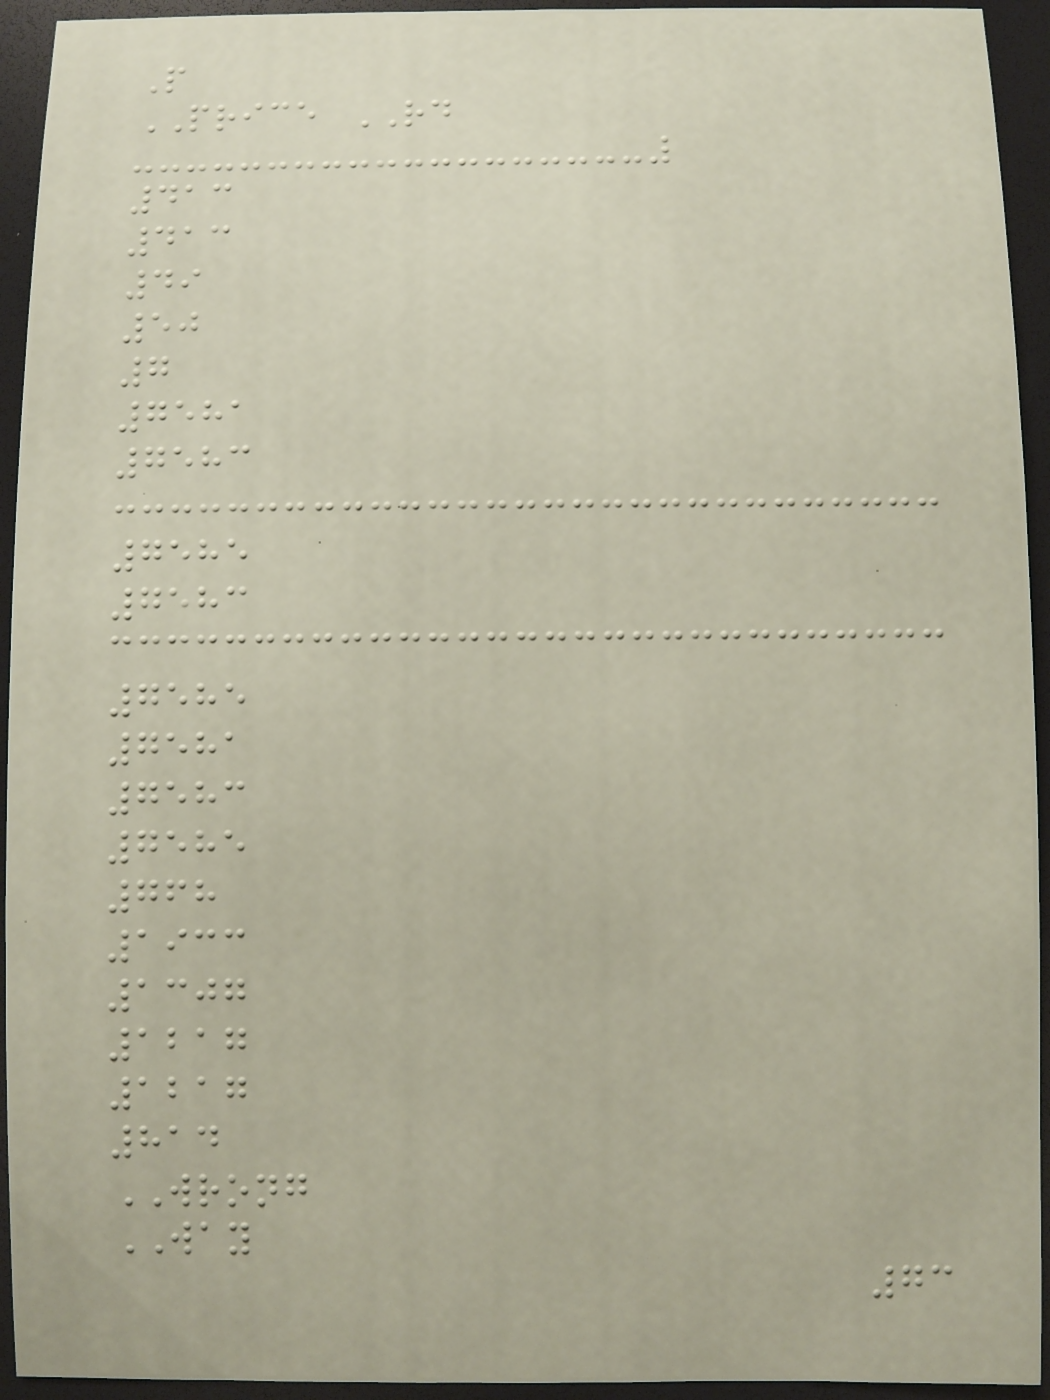P
PRICE RD
413
413
49
50
7
7581
7583
7585
7583
7585
7581
7583
7585
768
1933
1307
1217
1217
814
WRONG
WAY
73
